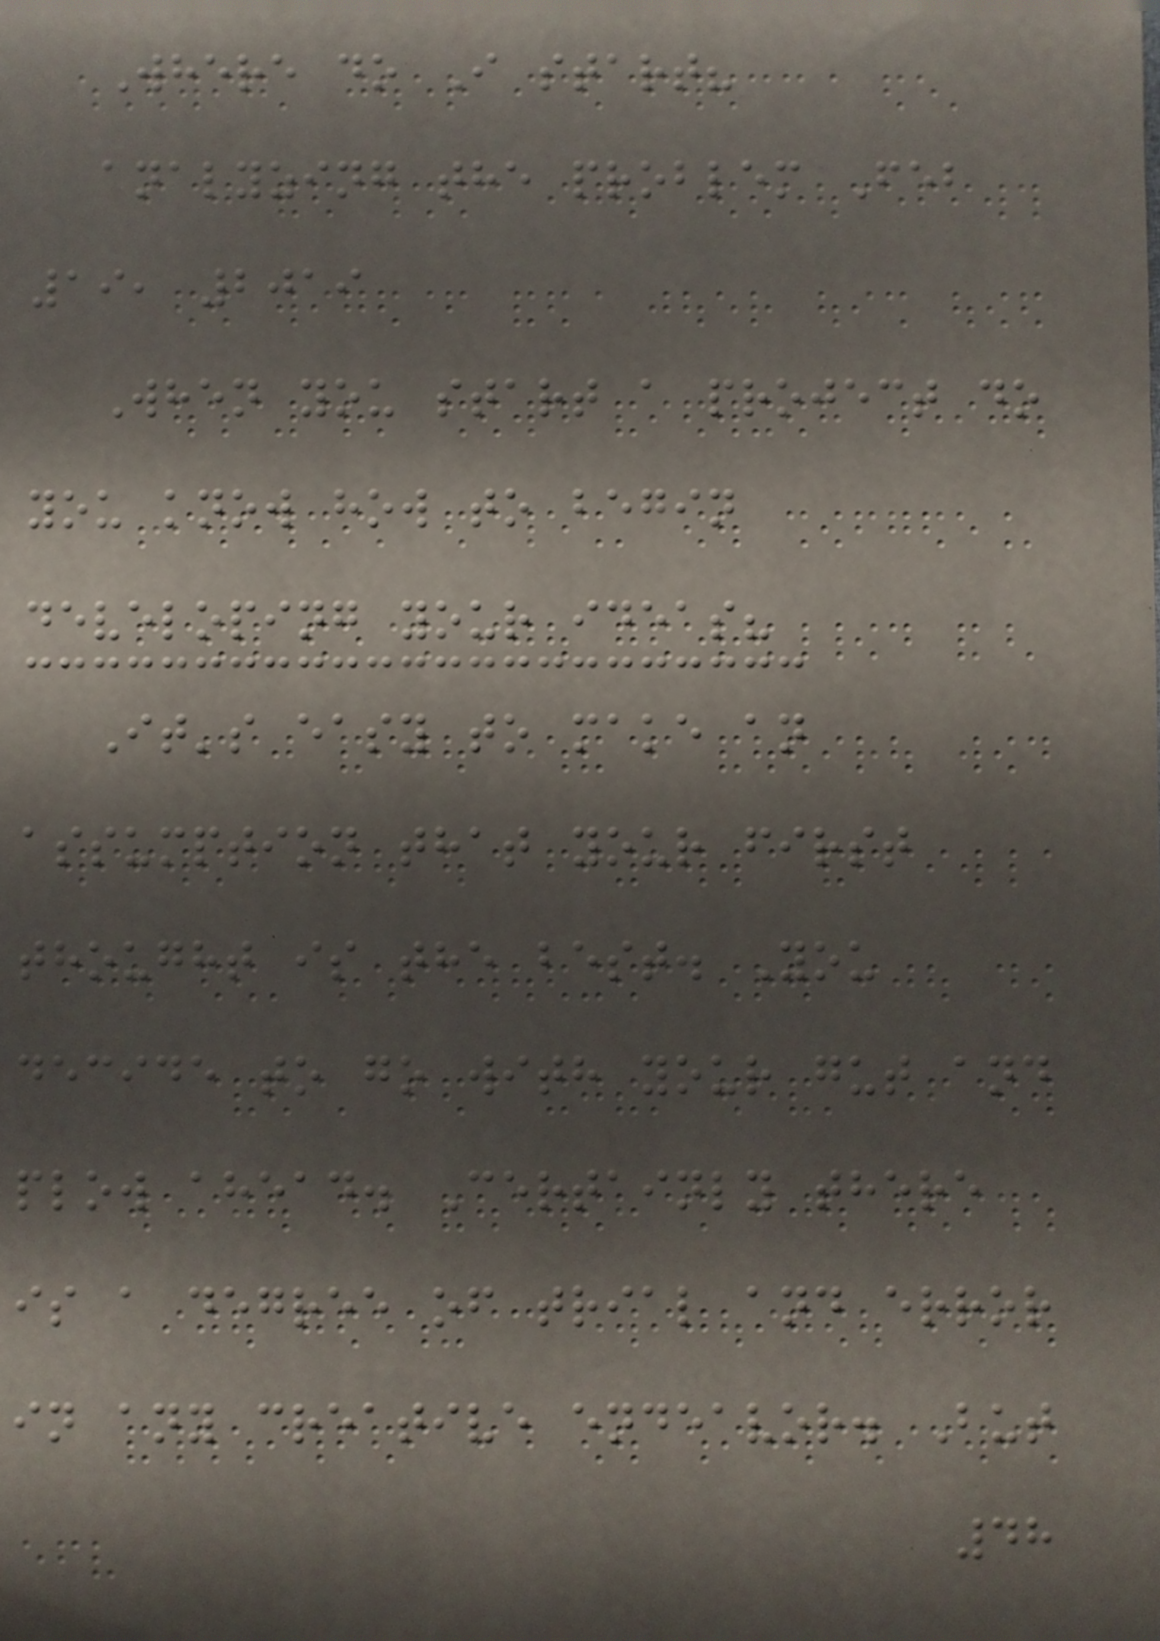Where do I start?
analyzing the problem Feb
19, 2019
When you start a project do
you know how to begin
developing your ideas?
It's easy to make an
assumption that your first
thought is the best. You
decide to go with your gut and
plow ahead. Certainly there
is a degree of trial and error
in any creative endeavor. But
48
